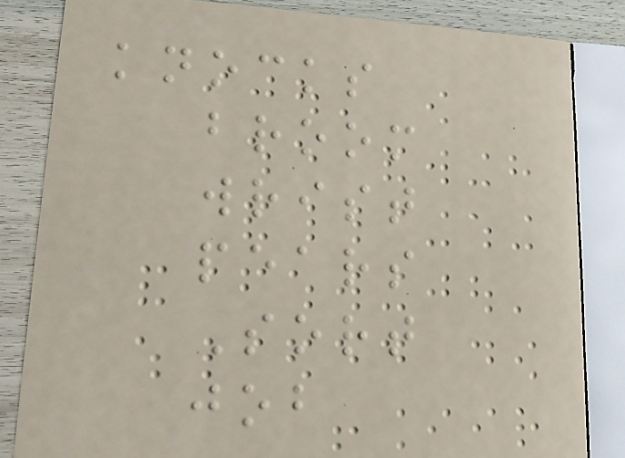knocks
broom
wrist
pears
Sort
job
